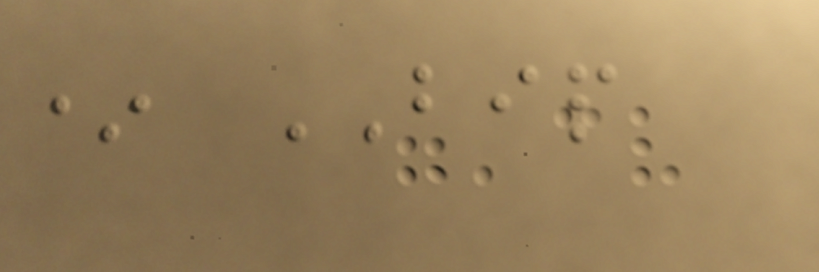* BIP
